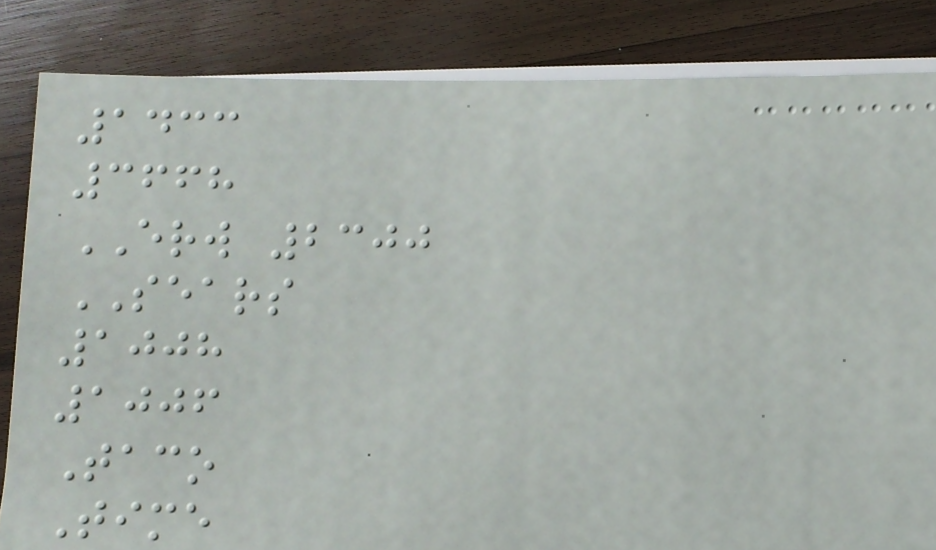1433
3668
ERW 2300
SEARS
1008
1006
Taco
Time
